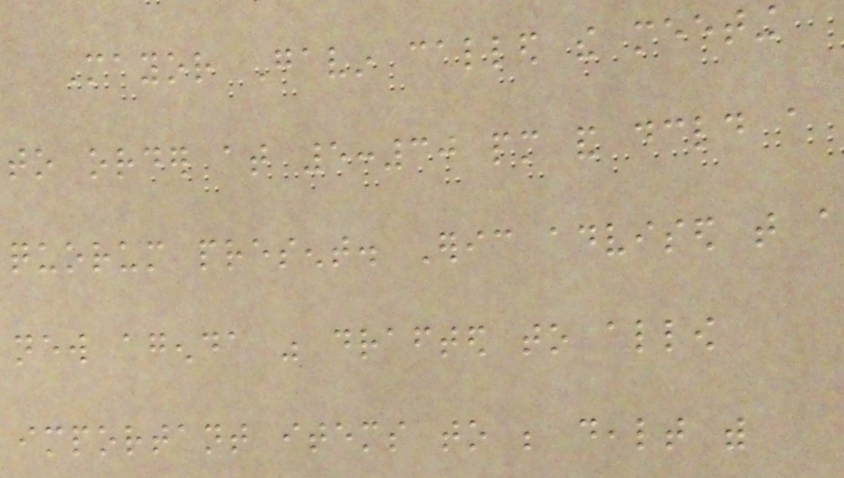Mayor Gavin called the meeting
to order at 5:30 pm and declared a
quorum present. Eric advised that a
new agenda was drafted to allow
important items to be dealt with
